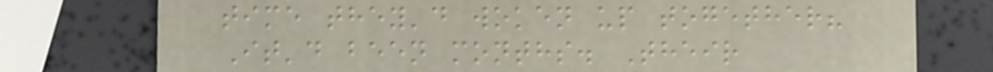time they'd woken up together?
It'd been months. Their
